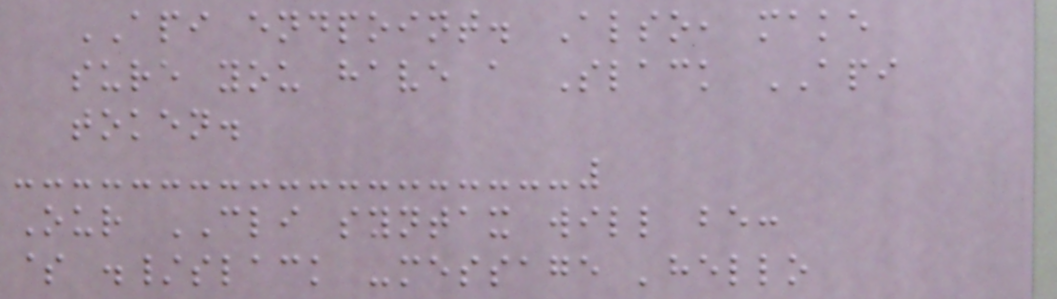API endpoint. Also, make
sure you have a Slack API
token.
Our CLI syntax will be:
$ ./slack -message 'hello
